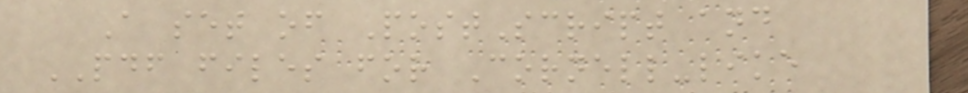A set of PostScript and
PDF files for Cornell-like
